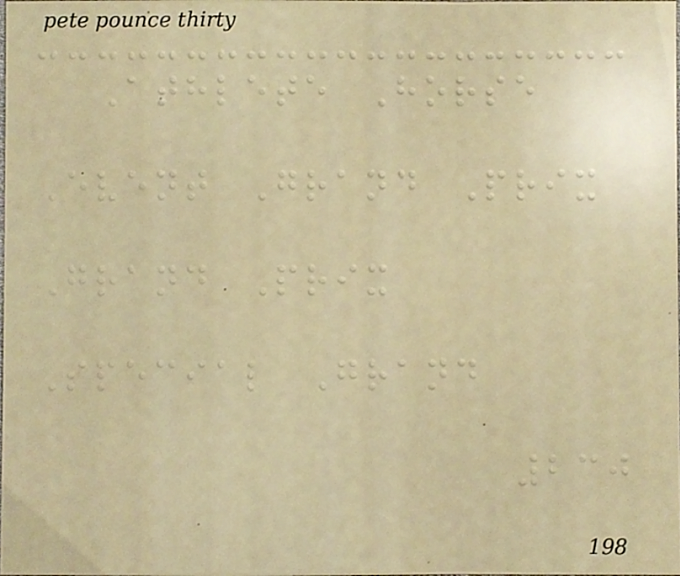Athlete Horse
Event Grand Prix
Grand Prix
Special Grand
230
